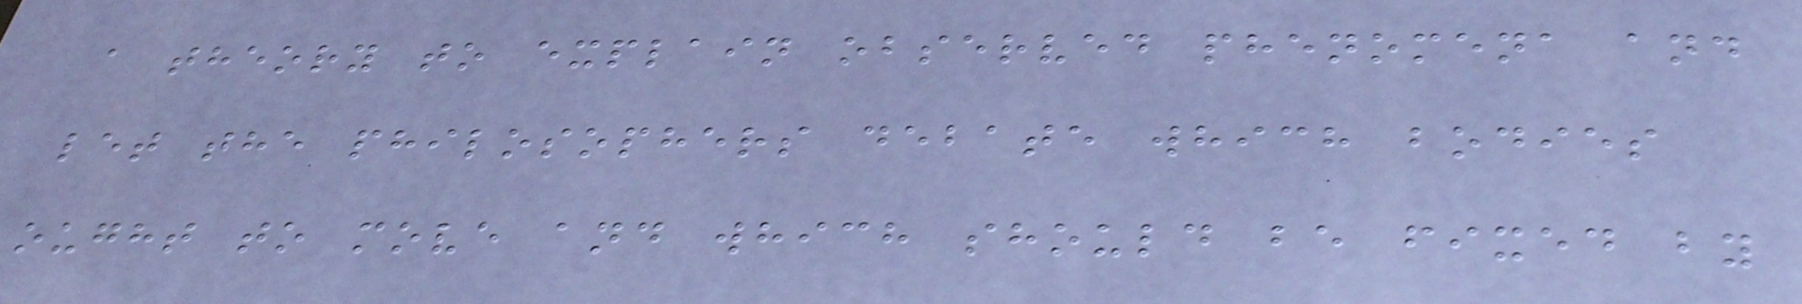a theory to explain observed phenomena and
let the philosophers debate which bodies
ought to move and which should be fixed by
